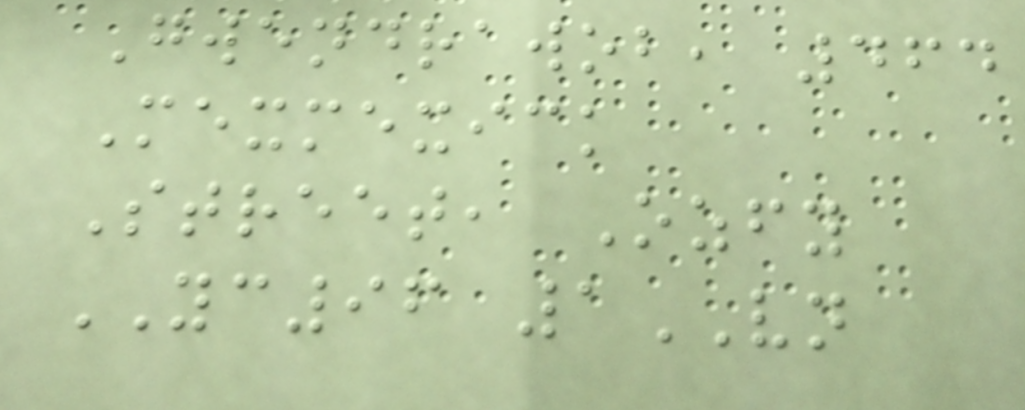Gwendrawob, 464
Mexmexick
Street, Ozfy
YC96 1VN
